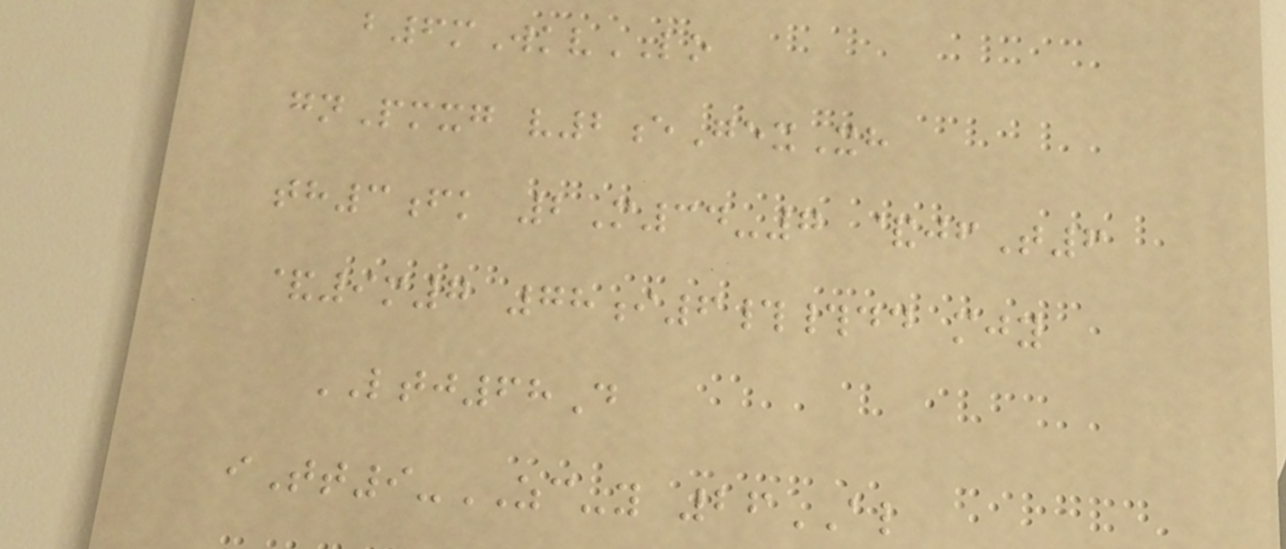b6mWkvLO
gnPmxg v2eGexXh
th3fk 2M34-7 &jfT6
&9m7 78i6##dd mjy
LTJ68D
iTt9-ZC-y 26AL
